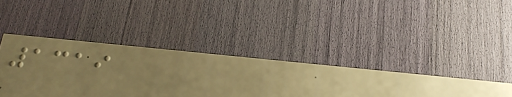1319
